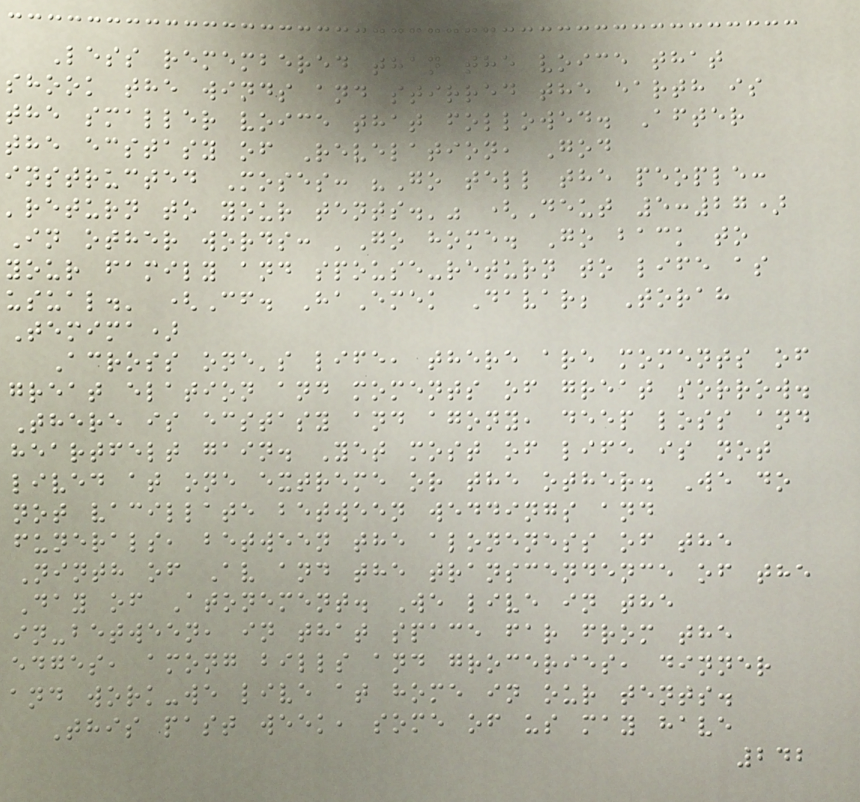Less remembered than the voice that
shook the winds and stirred the earth is
the smaller voice that followed. After
the ecstasy of Revelation, God
instructed Moses: "Go tell the people:
'return to your tents.'" (Deut 5:27)
In other words: 'Go home. Go back to
your family and spouse-return to life as
usual.' (Cf. HaEmek Davar; Torah
Temima)
Across one's life, there are moments of
great elation and moments of great sorrow.
There is ecstasy and agony, deep loss and
heartfelt gain. Yet most of life is not
lived at one extreme or the other. We do
not vacillate between weddings and
funerals, between the aloneness of the
Ninth of Av and the transcendence of the
Day of Atonement. We live in the
in-between, in that space far from the
edges, among bills and groceries, dinner
and work-we live at home in our tents.
This past week, some of us may have
242
